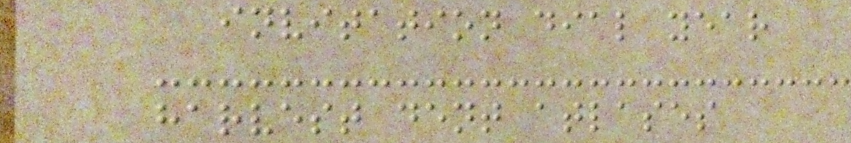invitation dial year
harvest dent atlases
